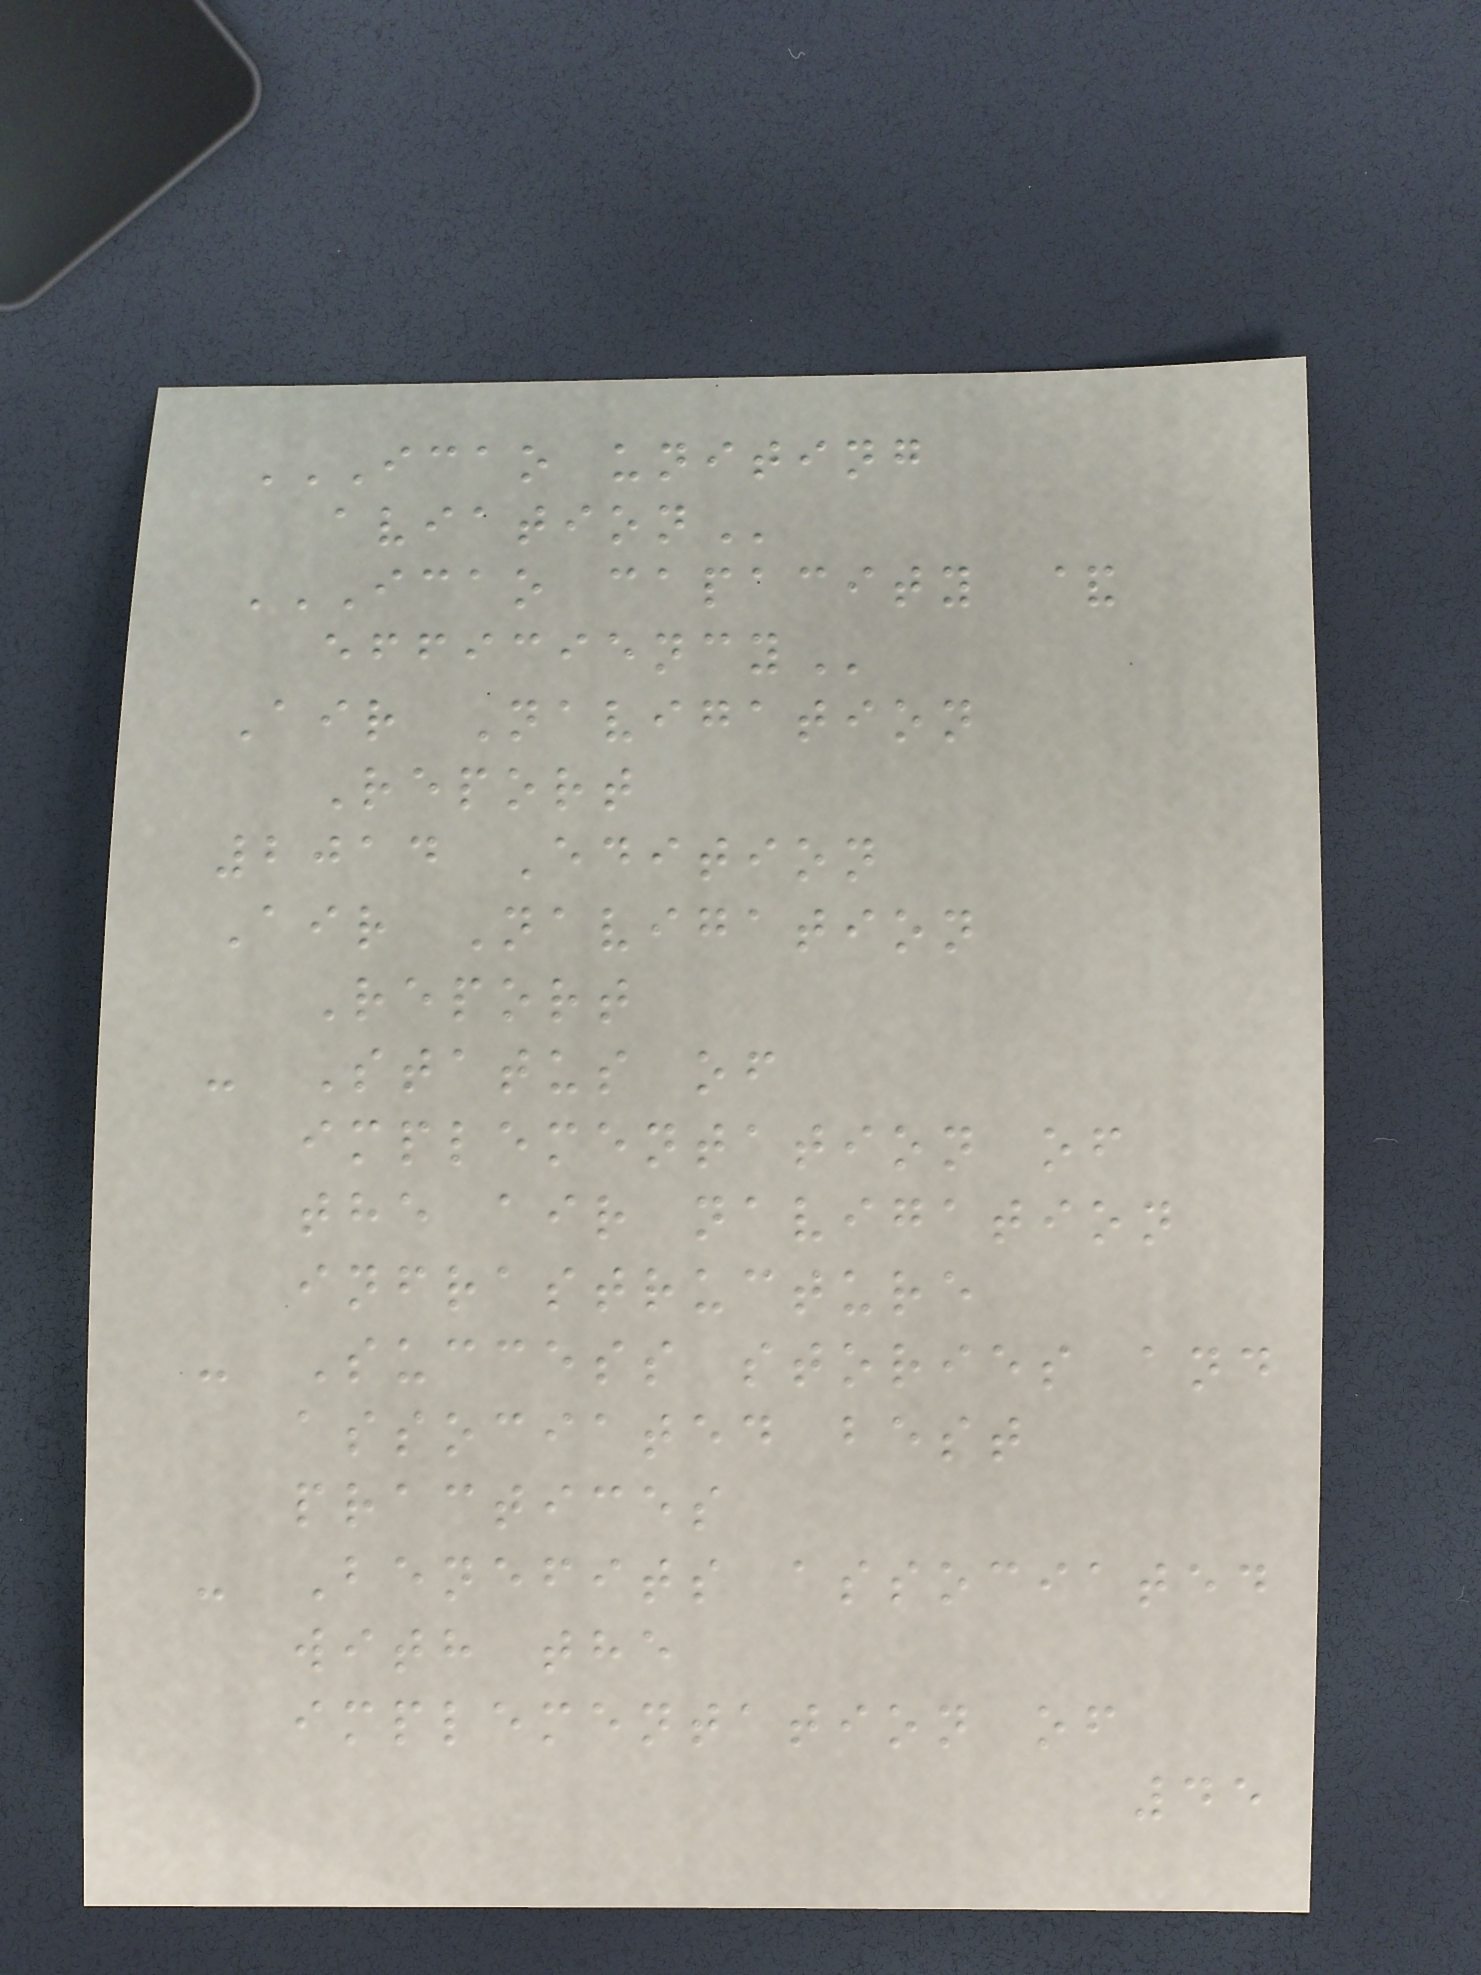ICAO UNITING
AVIATION
ICAO CAPACITY &
EFFICIENCY
Air Navigation
Report
2014 Edition
Air Navigation
Report
- Status of
implementation of
the air navigation
infrastructure
- Success stories and
associated best
practices
- Benefits associated
with the
implementation of
45
